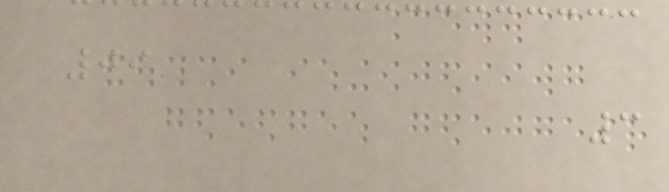09
3
